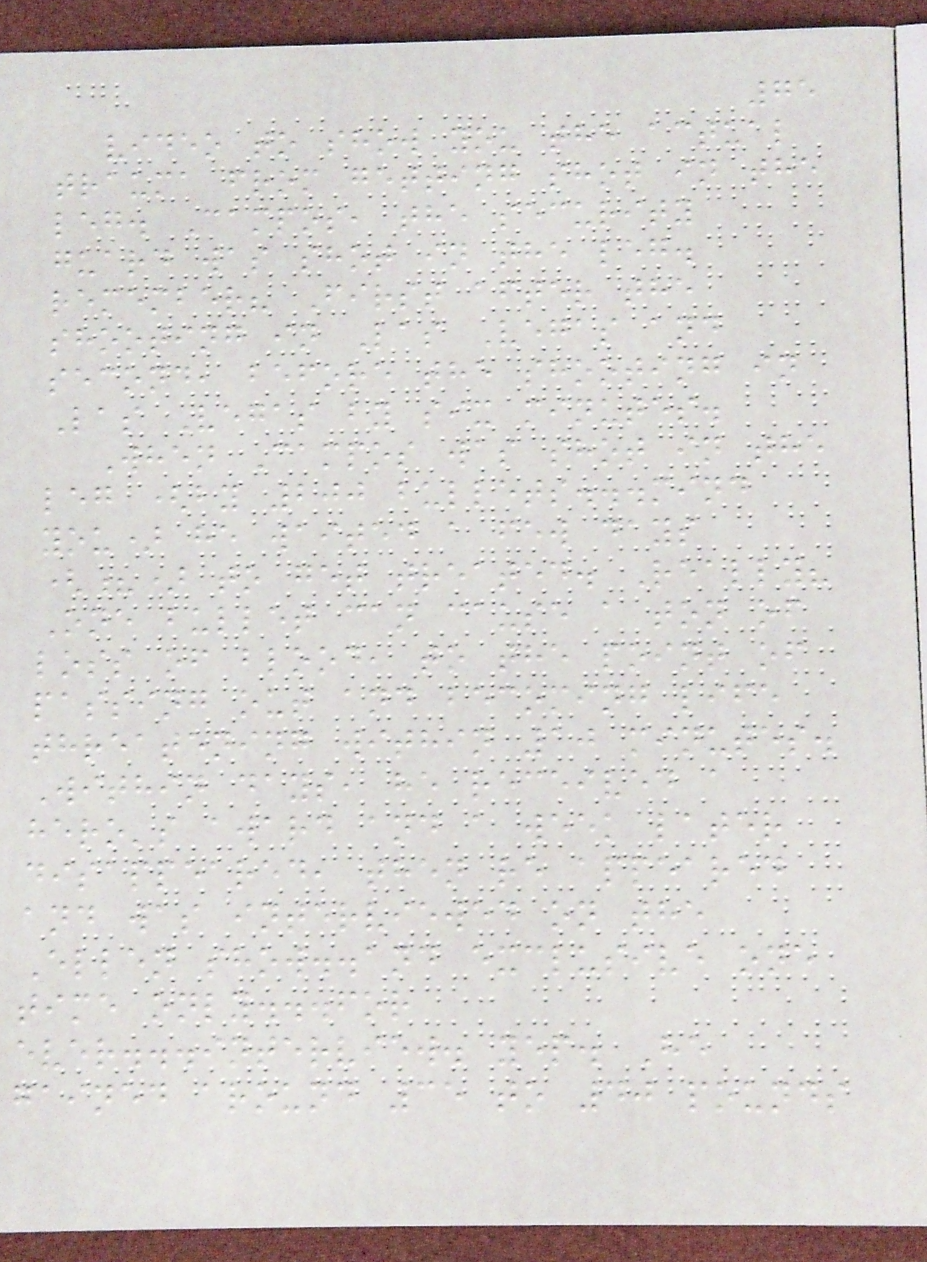75
video to show you the actual
trauma from getting shot in the
leg. Campos, the security
guard was shot in the leg.
remember? First after the
shooting in Las Vegas and
second, before the shooting in
Las Vegas by six minutes.
When Campos was shot in the
leg (by 200 bullets...mind
you) he waited a few days
(?) to get treated. Really?
One bullet can cause a ton of
loss of blood, to the point of
passing out and becoming life
threatening within 10 minutes.
Within days, he received a
hero's award and a week later
disappeared, then re appeared
and was interviewed on the
Ellen show..and exclusive one
time only...for
ever...interview. yep. He
gained around 35 to 40 pounds
